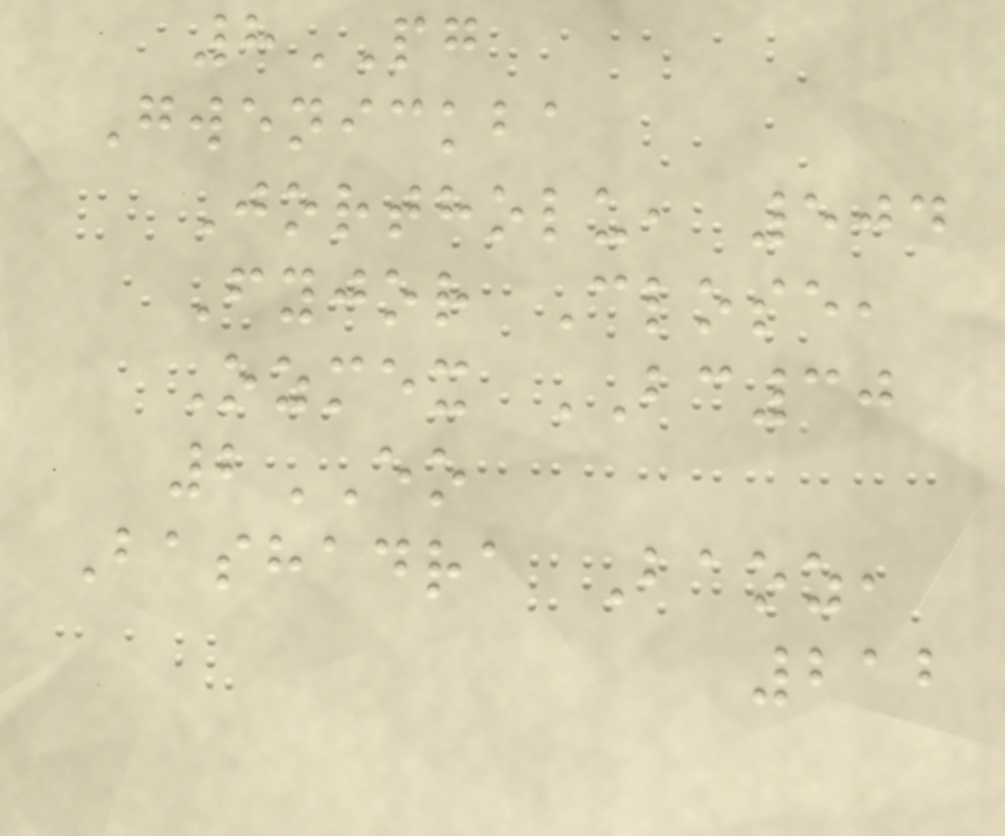8PG
Gwenickba
Jortholu, 504
Fyjor Close,
Ozmex BC30
2EO
Bashadra Baoz,
212
